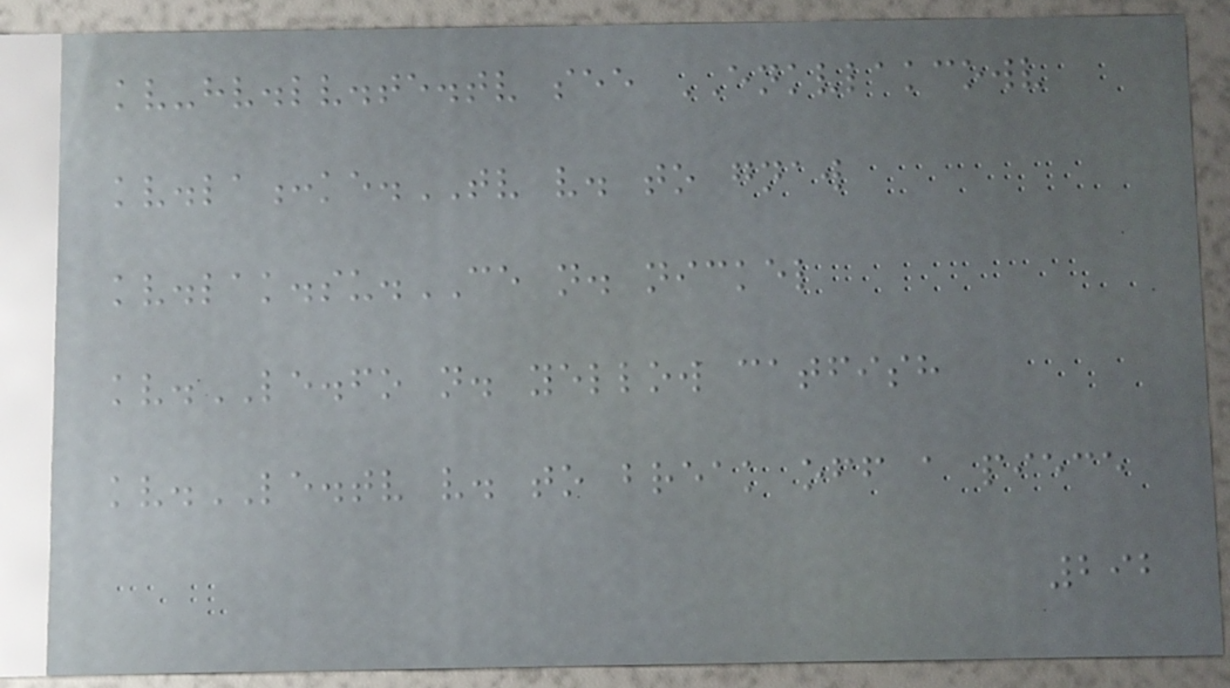kv-hv.lv.te.tv see ENKVLAKCOWV
kv.la:ke.TV v. to gnaw
kv.lak.su.CE n. nickel
kv.LE.fo n. yellow catfish
kv.LE.tv v. to break off a piece
292
